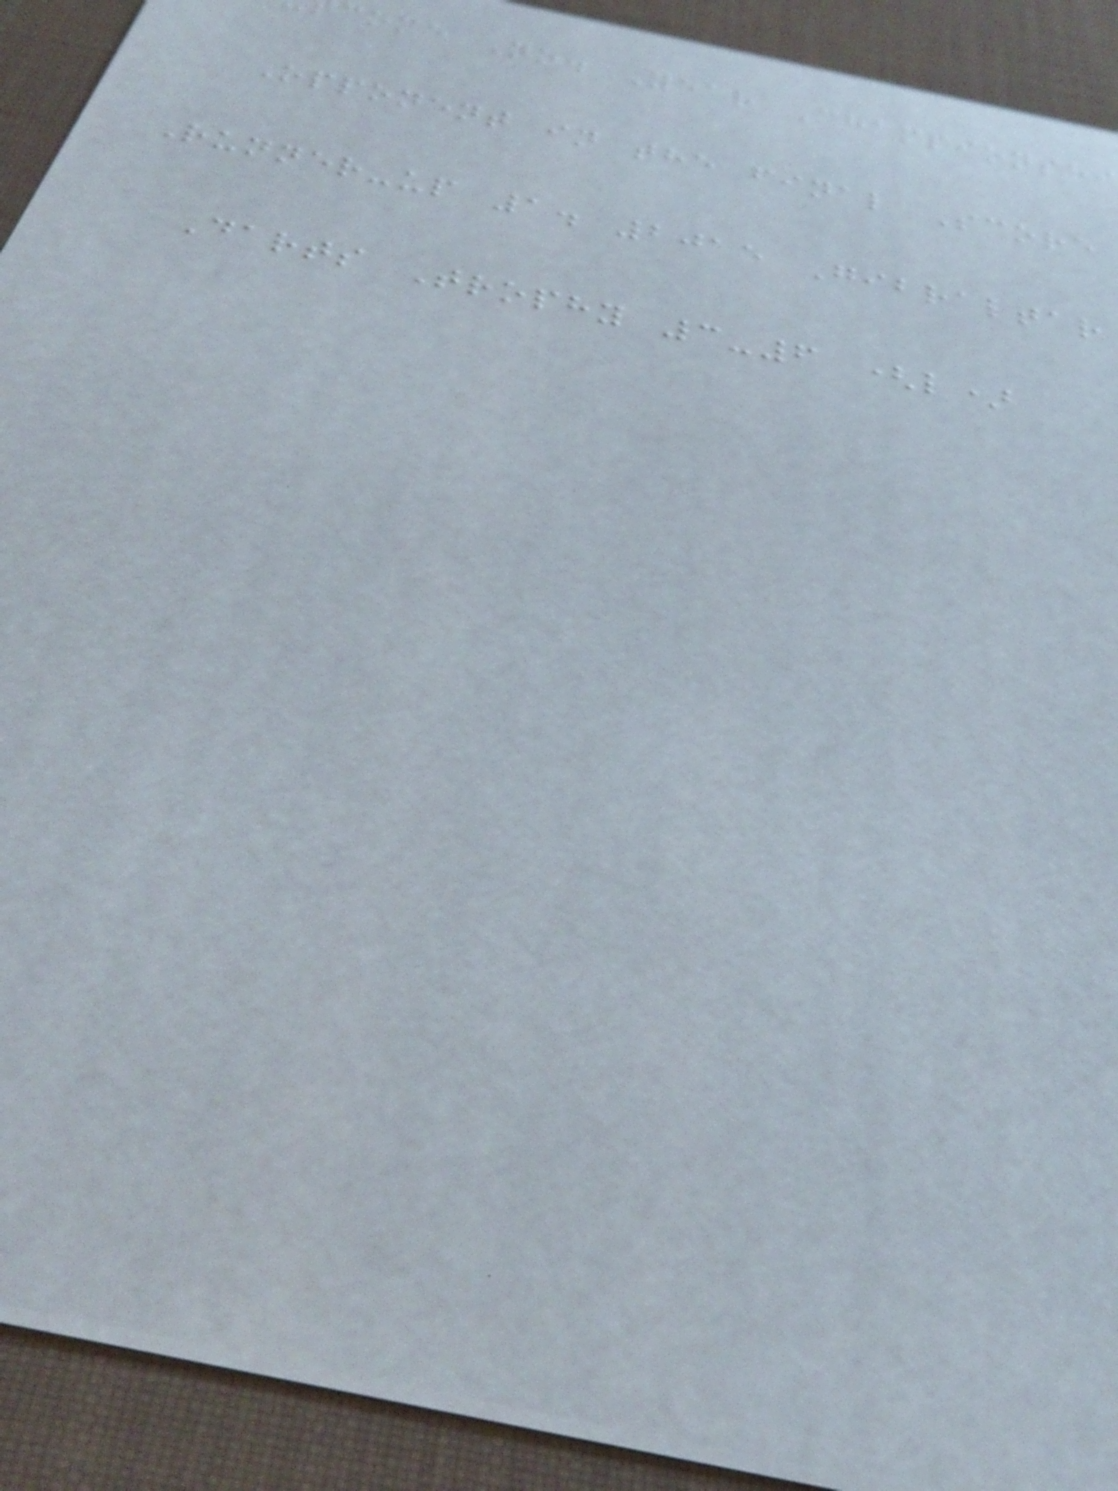come No. Year Championshi
Opponent in the final Score
Runner-up 1. 2015 Gibraltar
Darts Trophy 3-6 (l)
